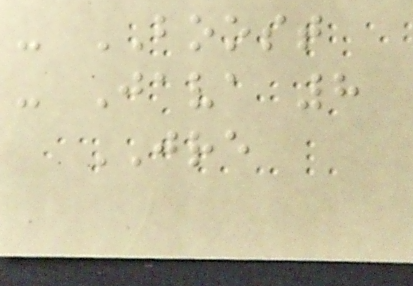- BOOST
- Java 8
JRE
